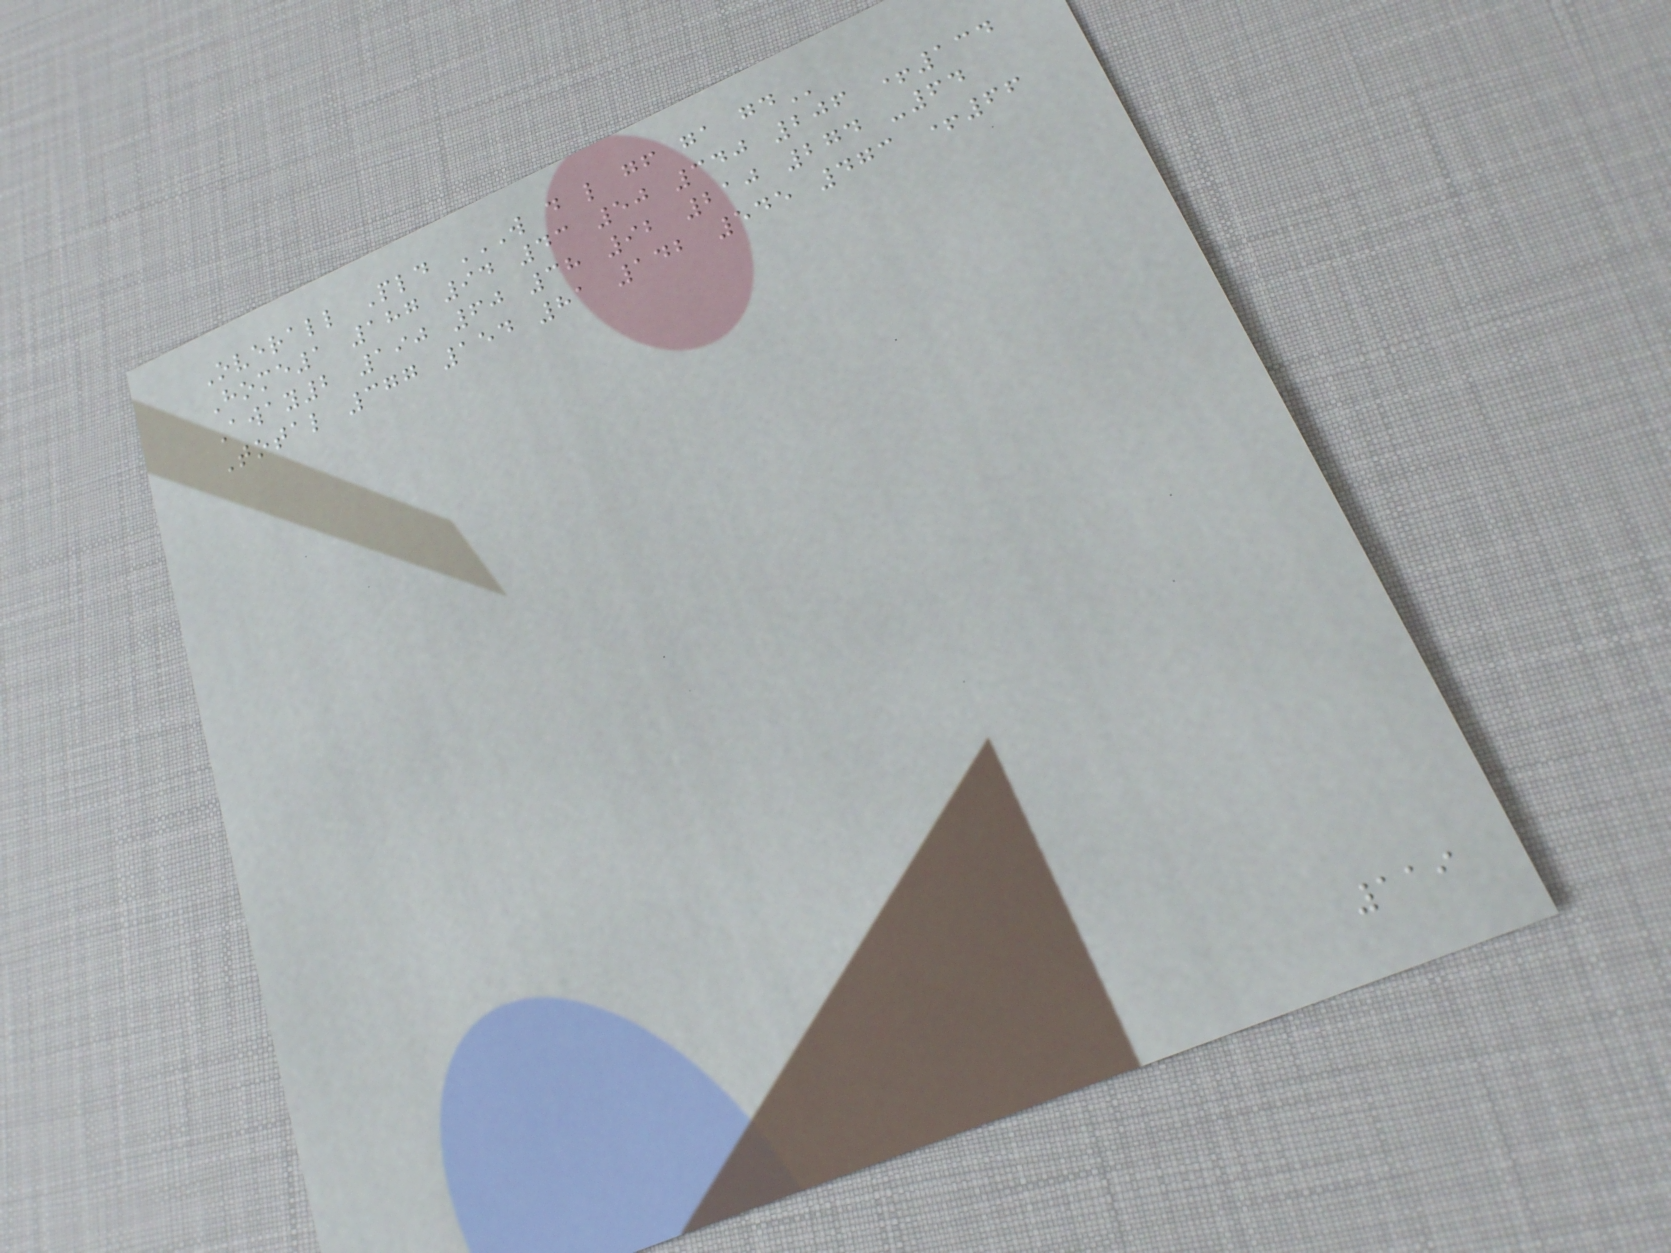Overall Pld W D L GF GA GD
Home1 187 94 43 50 340 206 +134
Away2 190 60 38 92 210 274 -64
Total 377 154 81 142 545 473 +66
119
